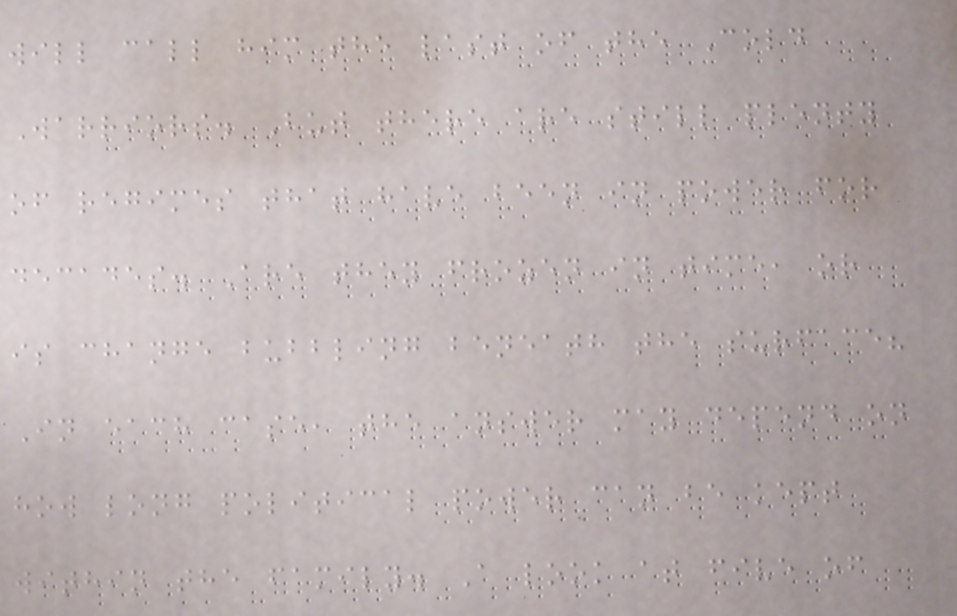will call him the last of the Cold
Warriors. But there are still plenty
of regimes that have been in power for
decades. Are they frozen in time, or
is change bubbling beneath the surface?
In each case, the answer may depend on
how long political power can be kept
within the family. A look at five of
